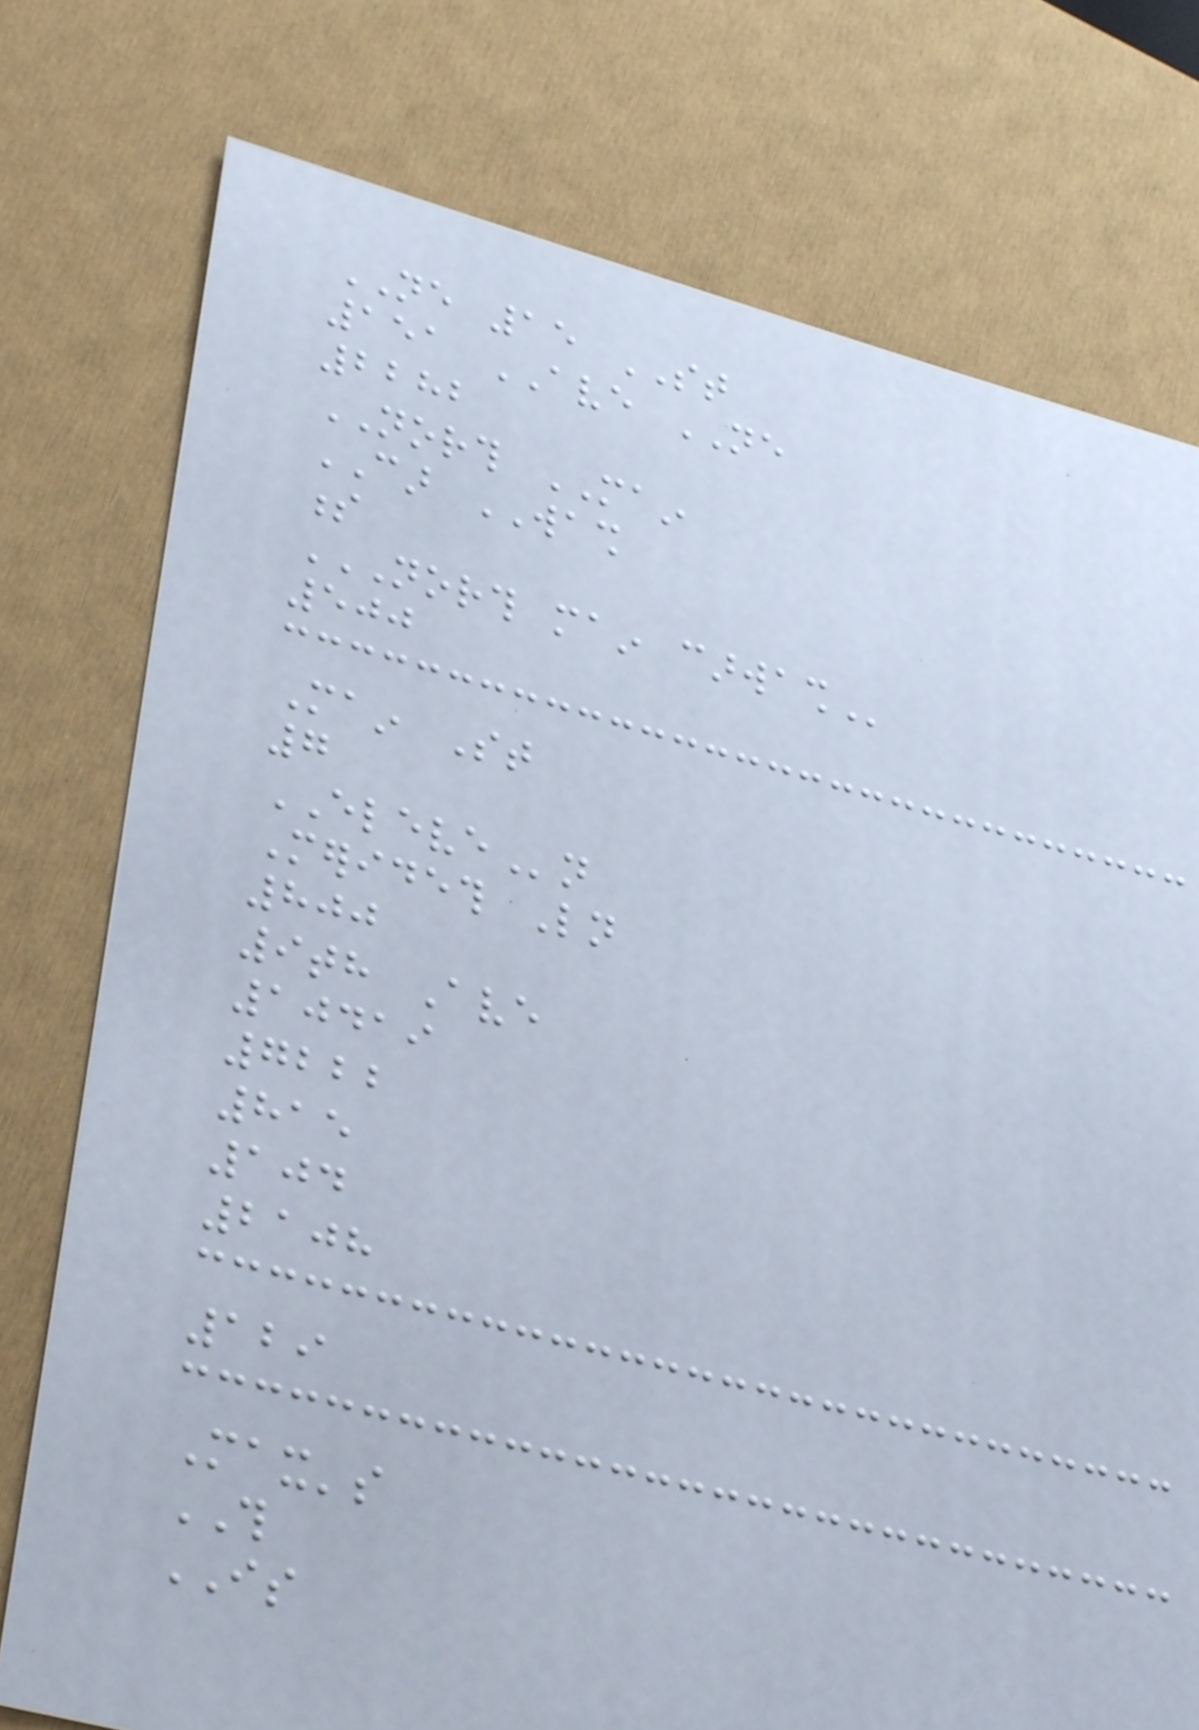NE 15 ST
151 AVE NE
2282
NORTH MAIN
CAR WASH
s
NORTH MAIN CARWASH
500
Main St
7
ELEVEn
Merideth Ln
800
9th Ave
10419
7222
815
104
2108
129
Max's
THIS
IS
